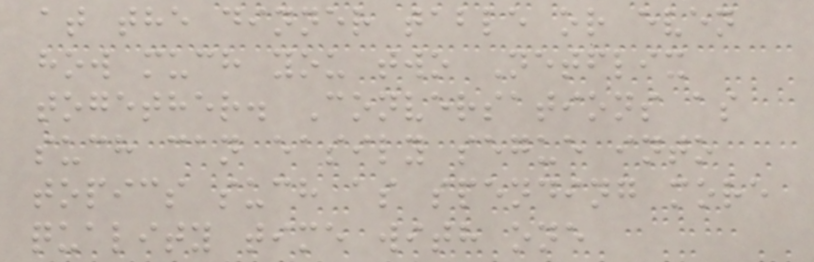at the dinner table or even
how much you two Netflix
together. Conversations as
such can easily segue into
topics such as spending more
quality time with one
